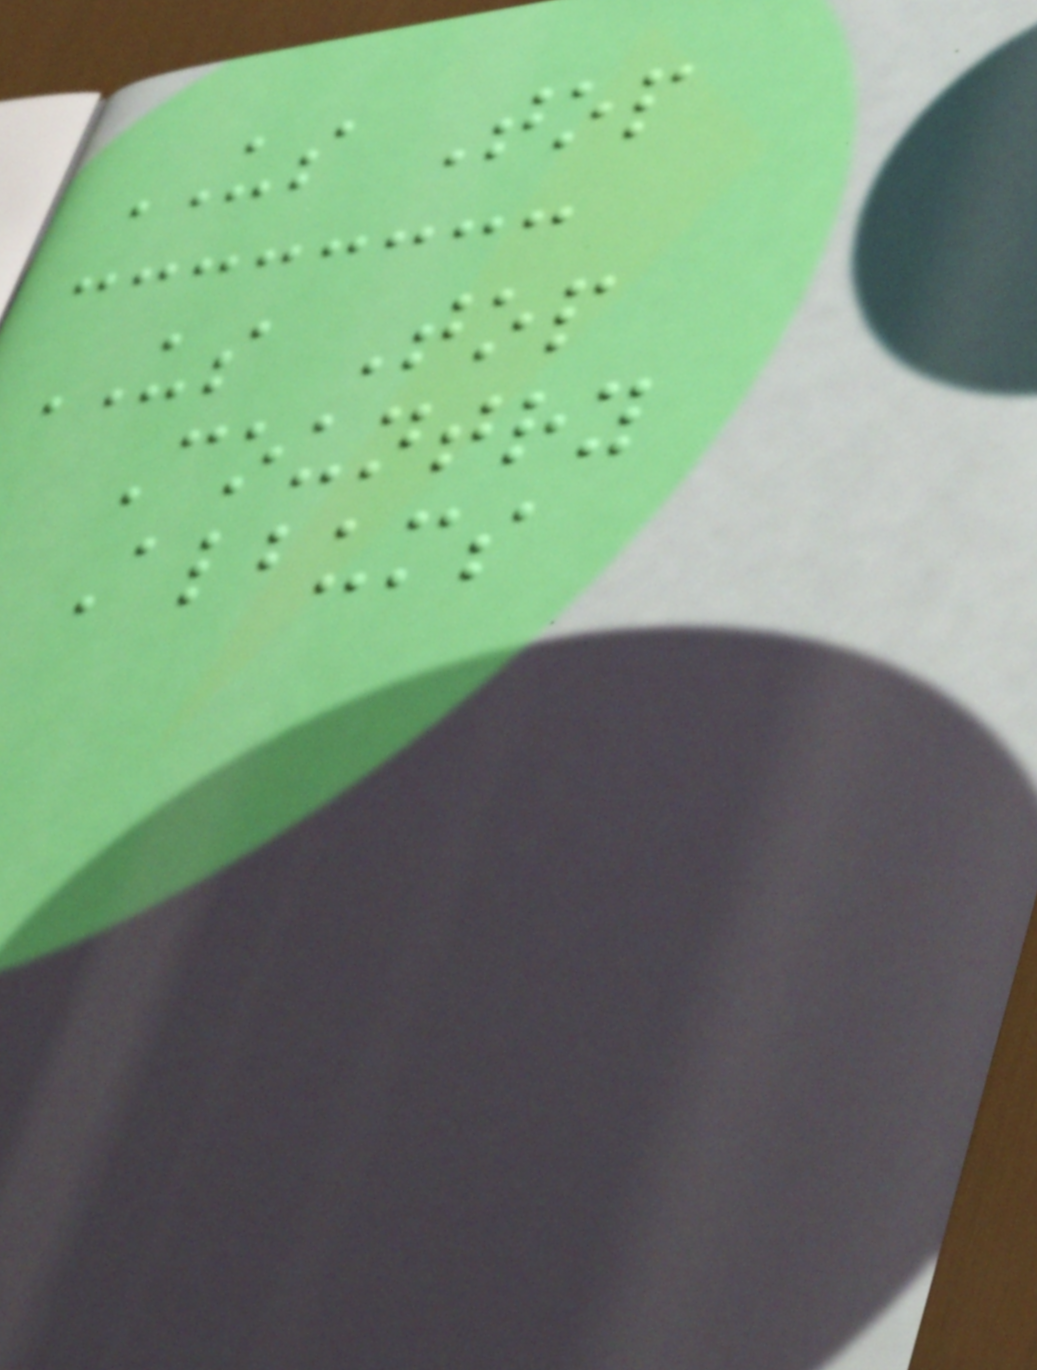US Top
US Top
Country
Albums
